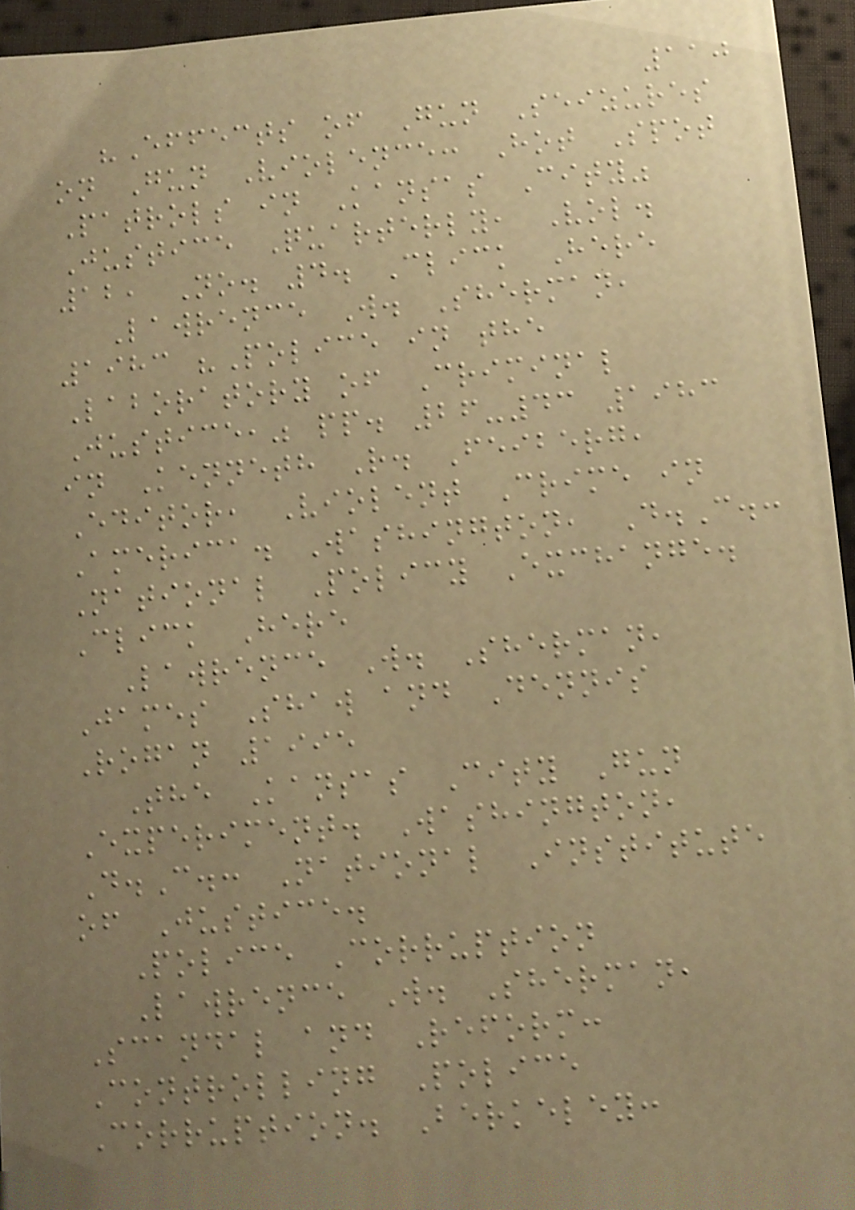110
"Effects of Gun Seizures
on Gun Violence: Hot Spot
Patrols in Kansas City"
Justice Quarterly, Vol.
12, No. 4. Click Here
Lawrence W. Sherman,
1983 "Police in the
Laboratory of Criminal
Justice," pp. 26-43 1983
in Kenneth R. Feiberg,
Editor, Violent Crime in
America. Washington, D.C.:
National Policy Exchange.
Click Here
Lawrence W. Sherman,
James Shaw and Dennis
Rogan 1995
The Kansas City Gun
Experiment. Washington,
D.C.: National Institute
of Justice.
Police Corruption
Lawrence W. Sherman,
Scandal and Reform:
Controlling Police
Corruption. Berkeley:
